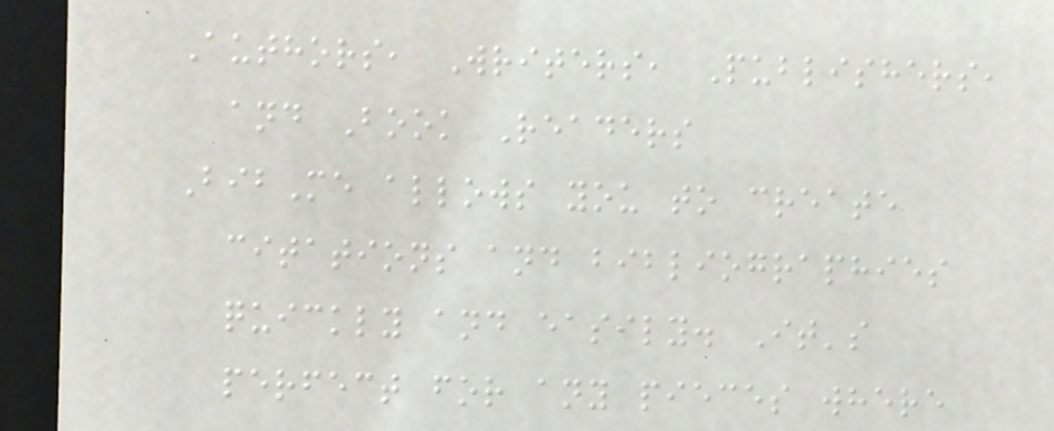Authors, Writers, Publishers,
and Book Readers
BibMe allows you to create
citations and bibliographies
quickly and easily. It's
perfect for any pieces where
